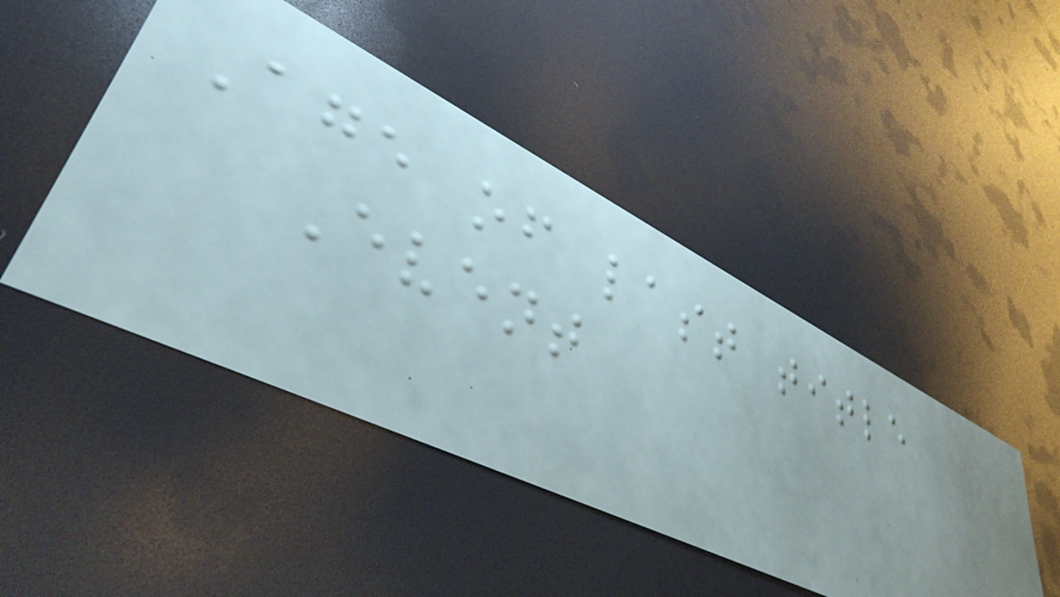Age of last title
Event
